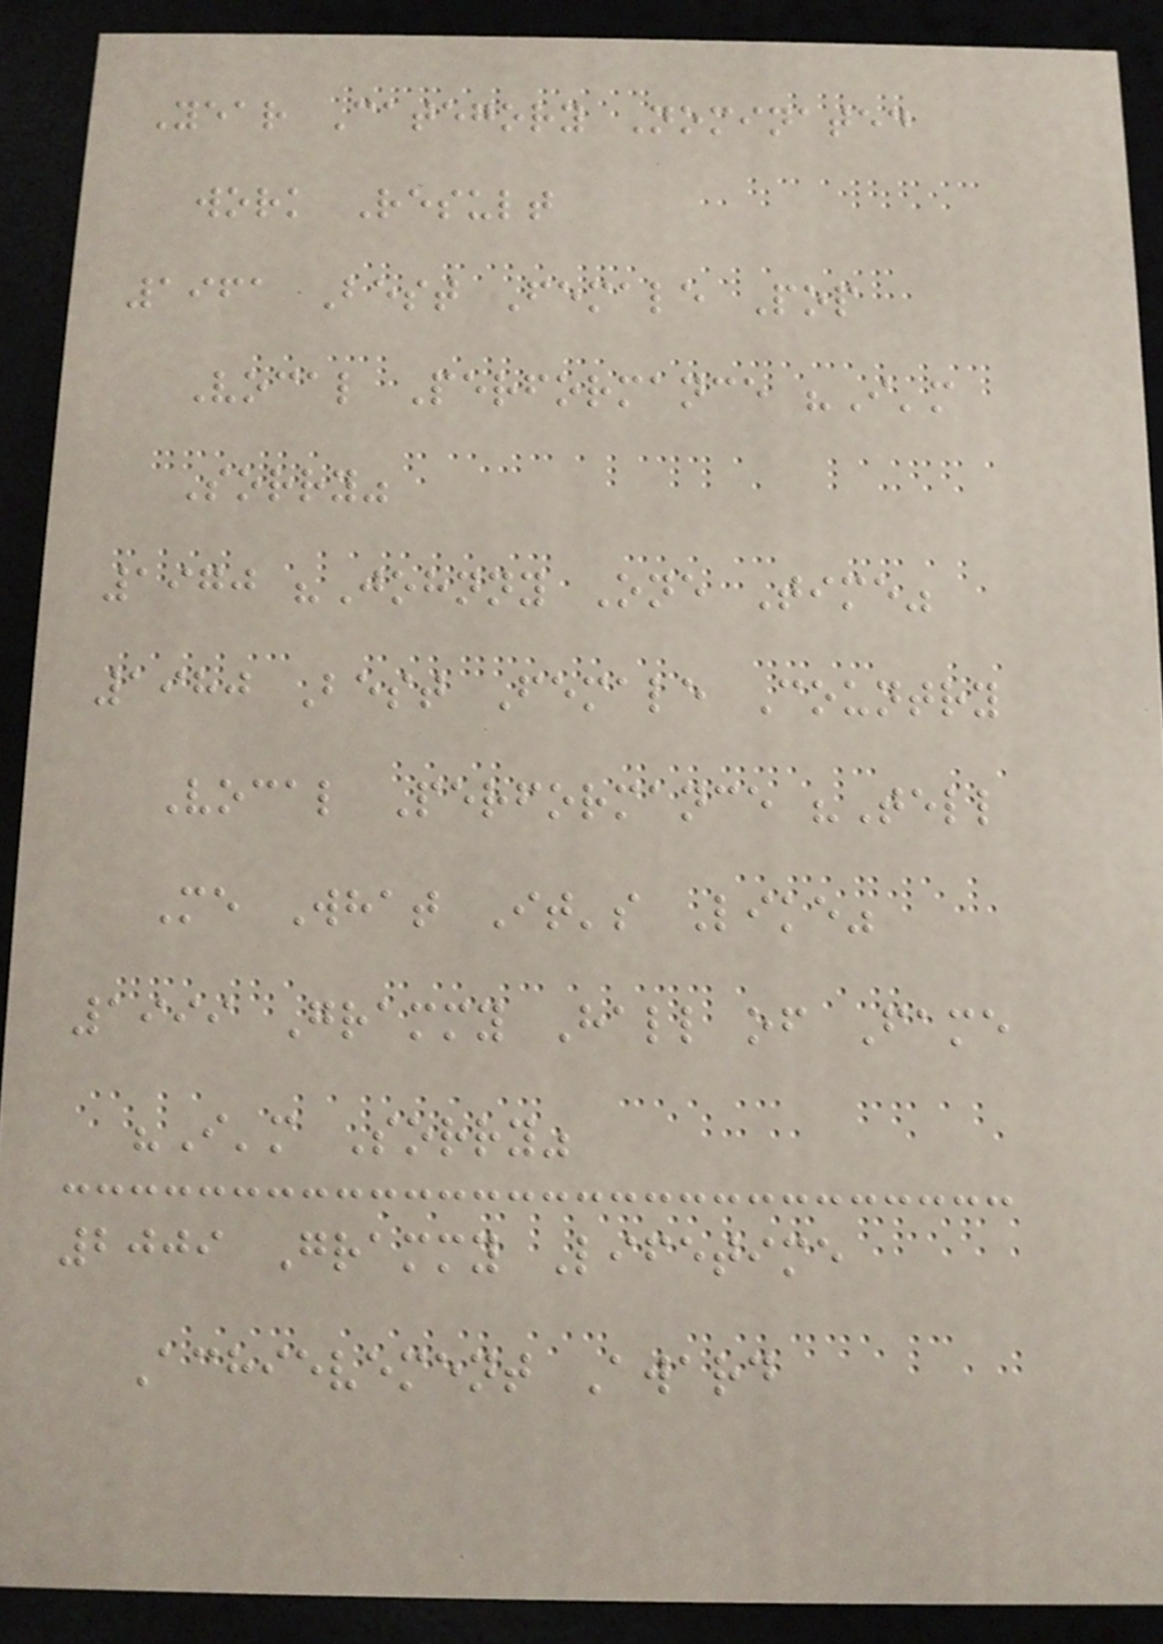Year Category Nominated
work Result
1961 Best Female Pop
Vocal Performance "I'm
Sorry"
1970 "Johnny One Time"
1980 Best Female Country
Vocal Performance "Tell
Me What It's Like"
1999 Grammy Hall of Fame
"I'm Sorry"
2009 Grammy Lifetime
Achievement Award
